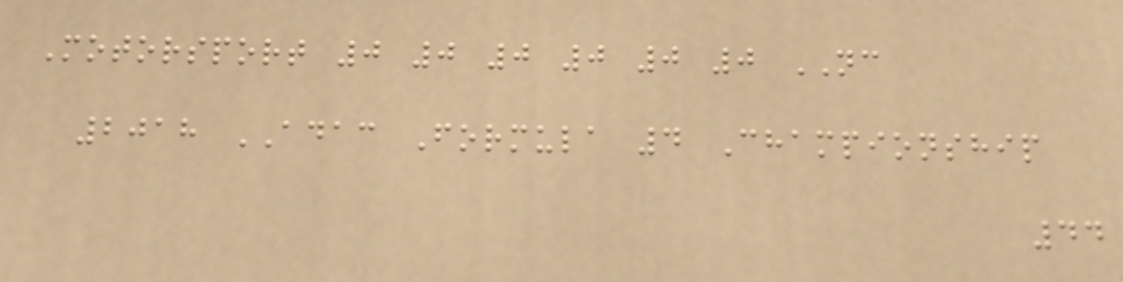Motorsport 0 0 0 0 0 0 NC
2018 ADAC Formula 4 Championship
44
